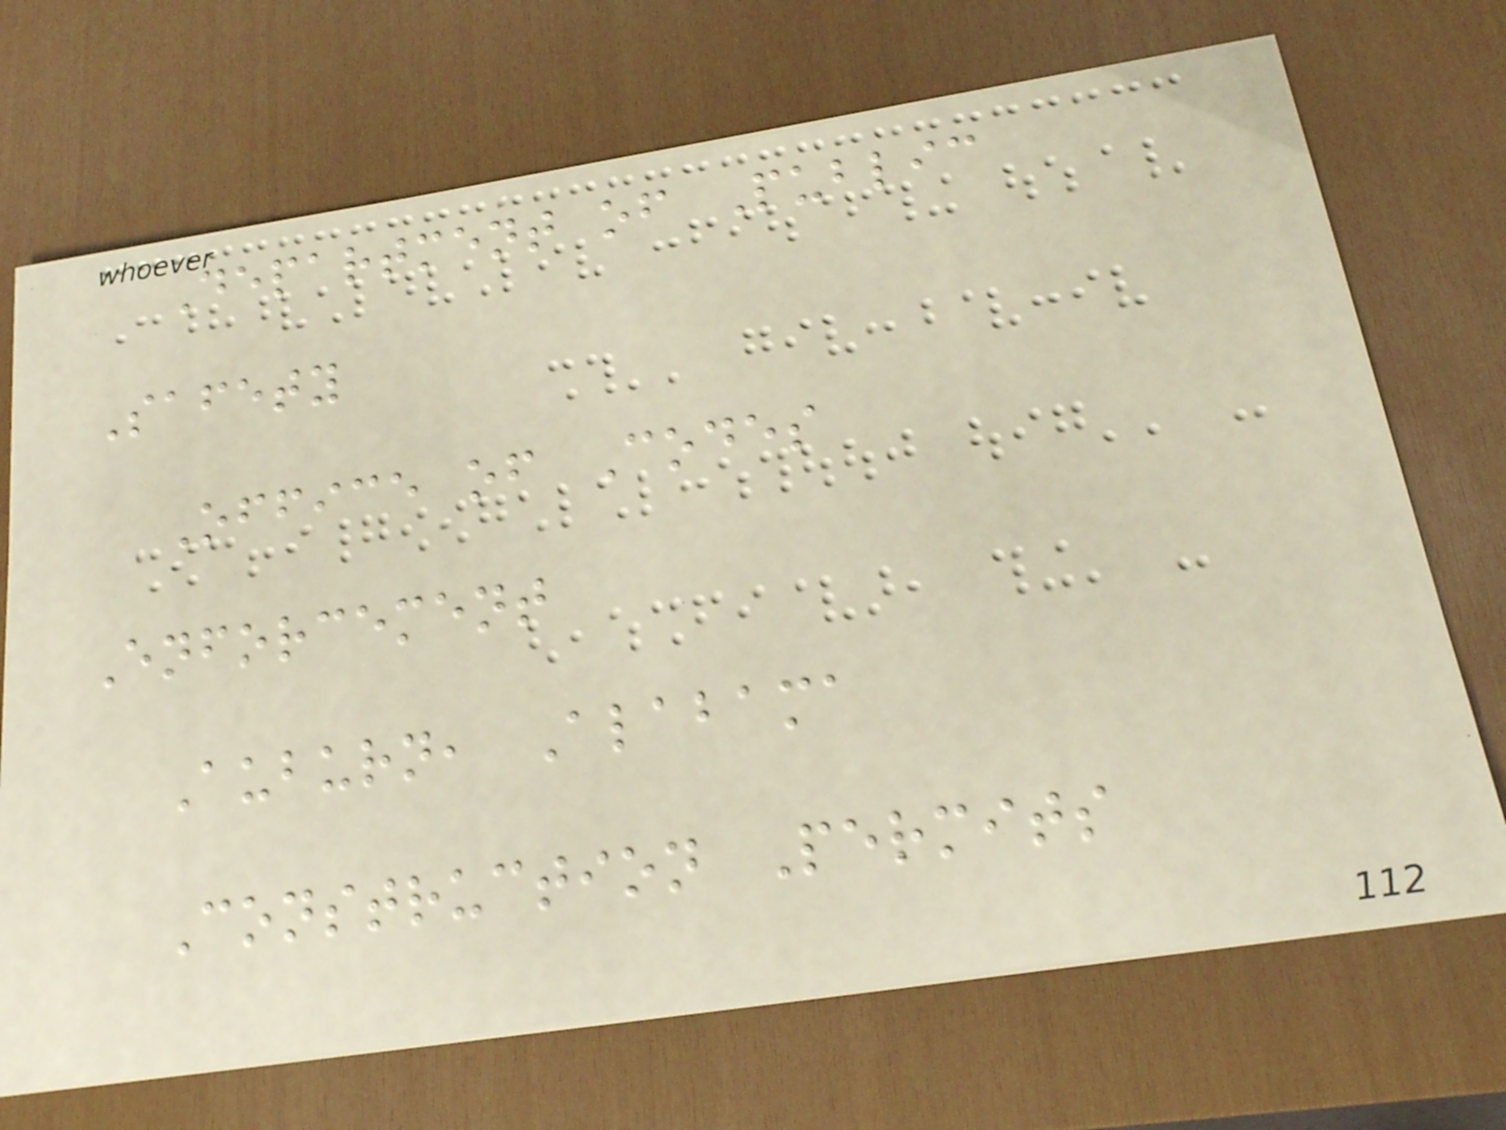Department of Public
Safety
Office of Codes
Enforcement
Auburn, Alabama
Construction Permits
